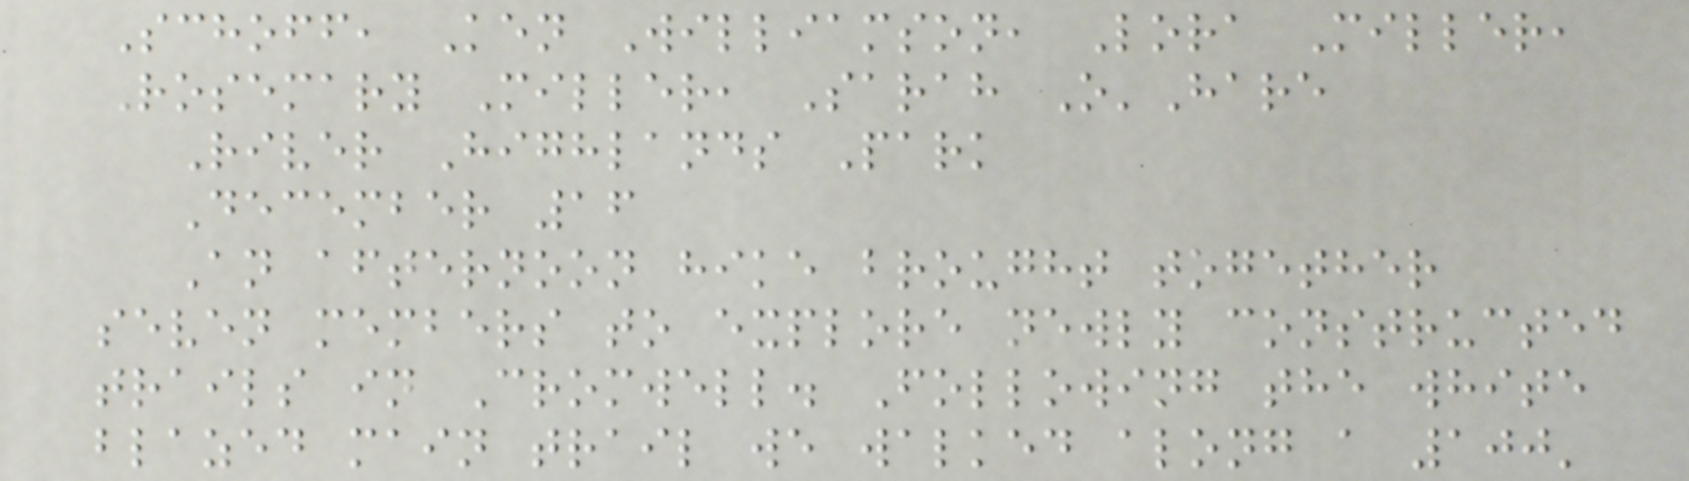Schoff, Ken Williamson, Lora Miller,
Rosemary Miller, Sarah O'Hare
River Highlands Park
December 16
An afternoon hike brought together
seven members to explore newly constructed
trails in Cromwell. Following the white
blazed main trail we walked along a 100'
